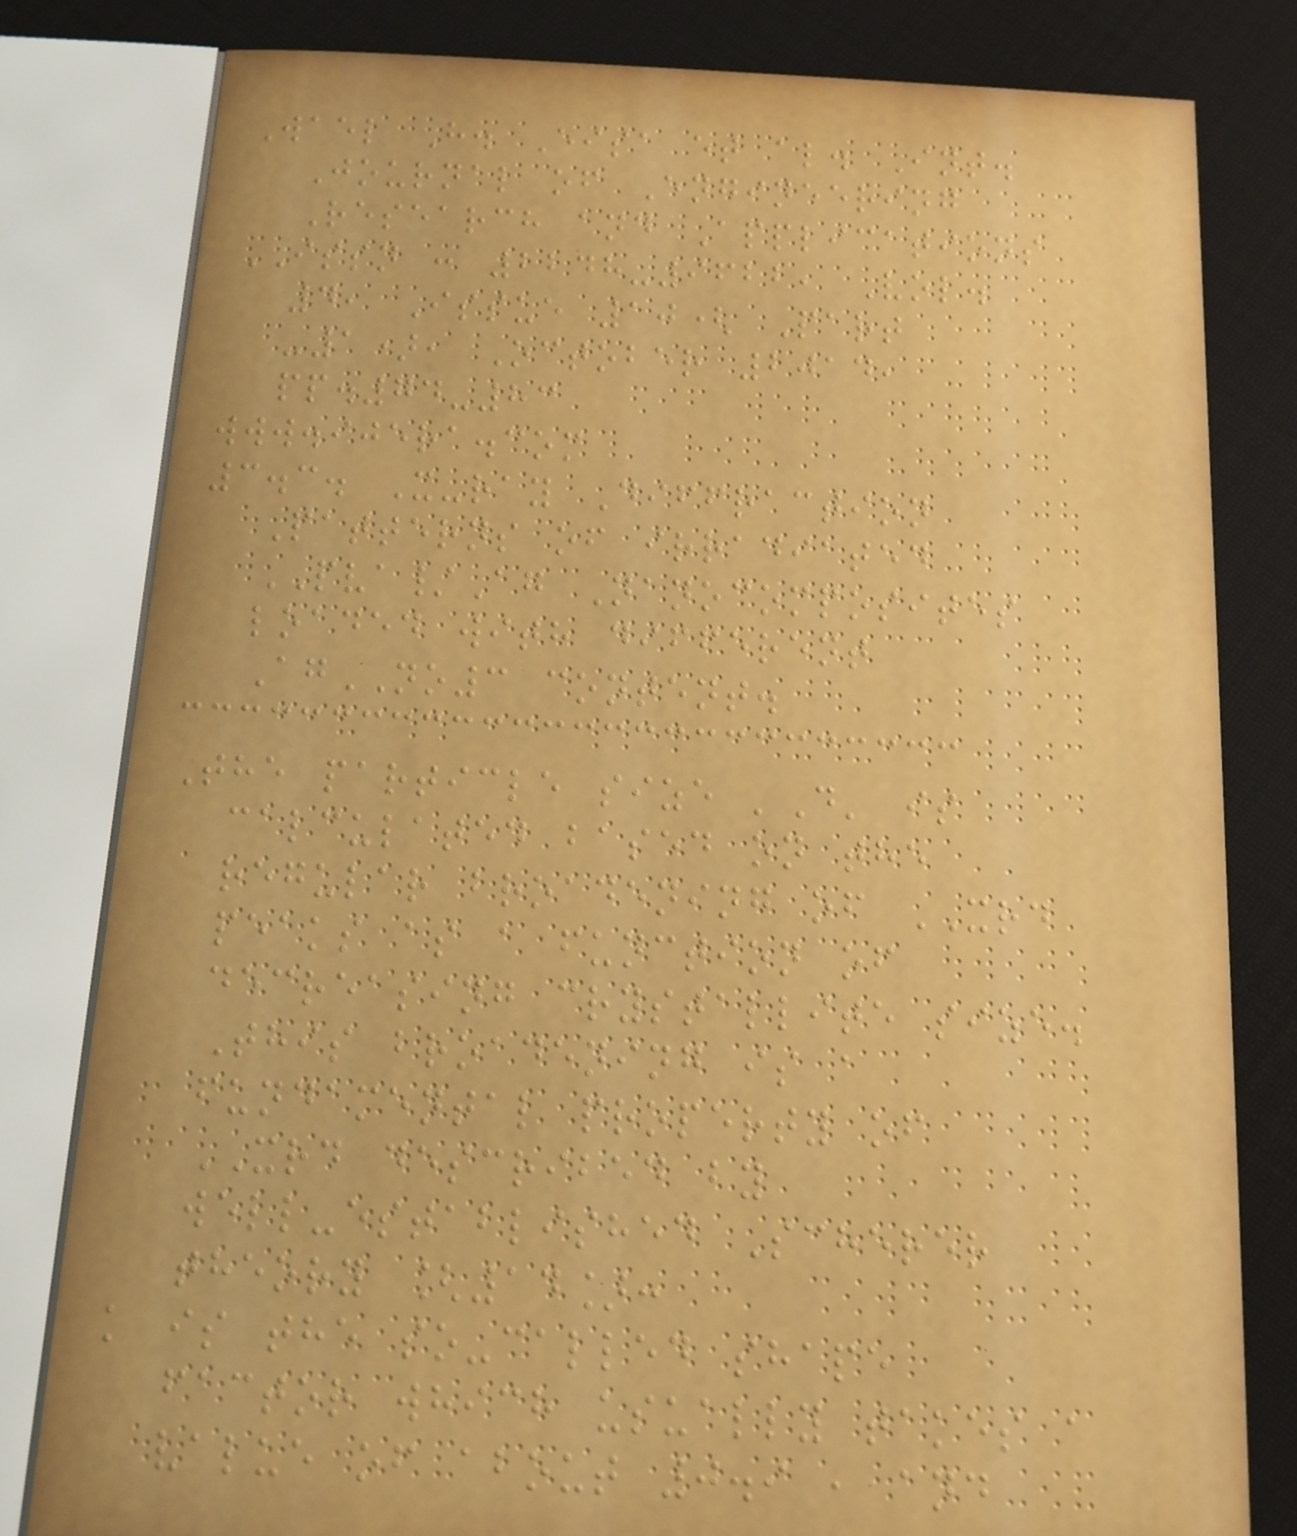Wael H. Eisa et al. Int.
Journal of Engineering
Research and Applications
ISSN : 2248-9622, Vol.
4, Issue 10( Part
-1), October 2014,
pp.74-83
www.ijera.com
3.3. X-ray Diffraction
Patterns of irradiated
PVA/Ag Nanocomposites
loaded with different
AgNO3 content.
The particle size 'D' is
calculated based on the
regular broadening of XRD
peaks as a function of
decreasing crystallite size.
This broadening is a
fundamental property of
XRD described by
well-established Scherer
theory [14]:
k is the so-called shape
factor which usually takes a
value of about 0.9 , and
